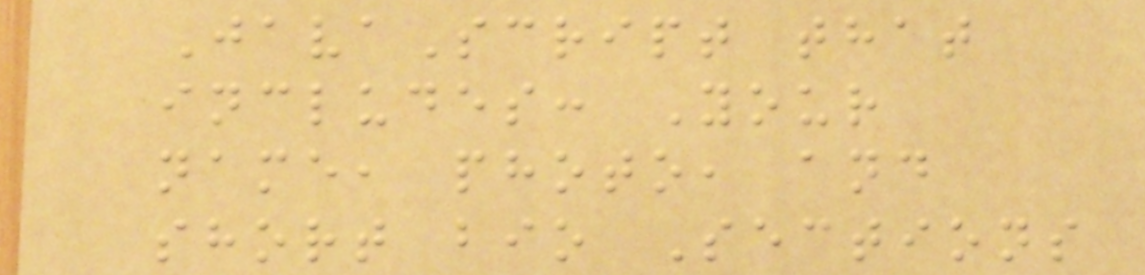JavaScript that
includes: Your
name, photo, and
short bio Sections
